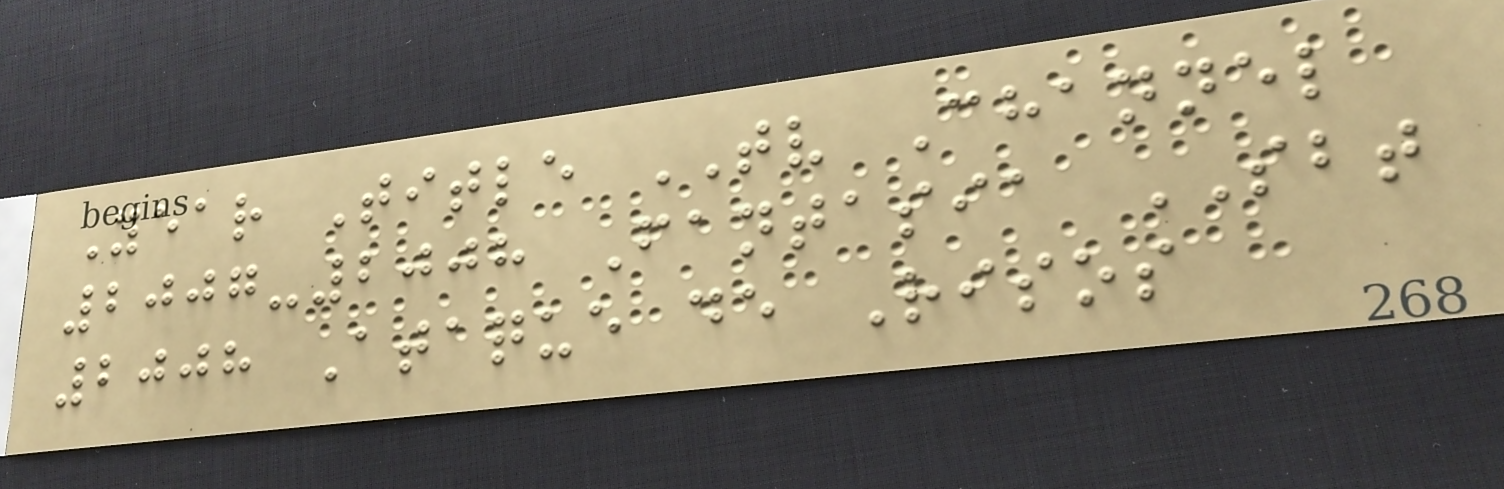Year Title TV Channel
2007-2008 Fantasia SBT
2008 Ataque de Risos
